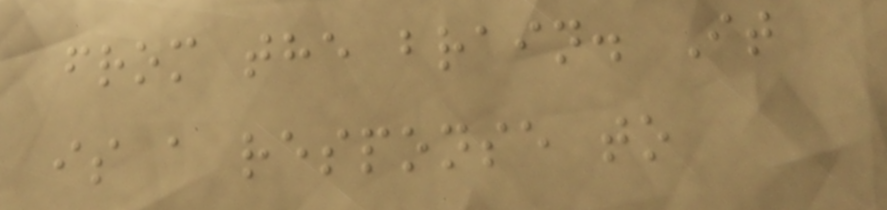from the brain. It
is a response to
